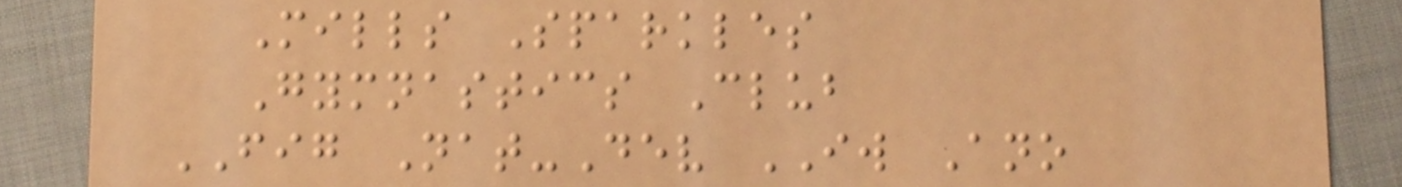Mills Sparkles
Gymnastics Club
FIG Nat-Dev IW Ano
